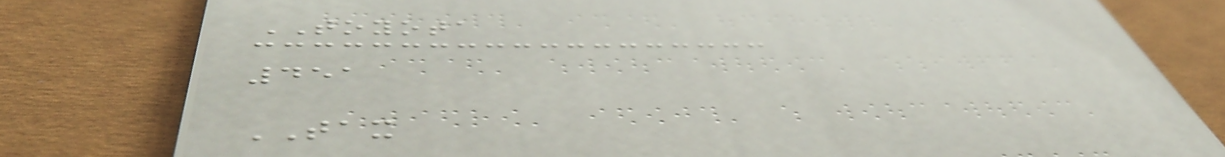TOYOTA
451
TAX
